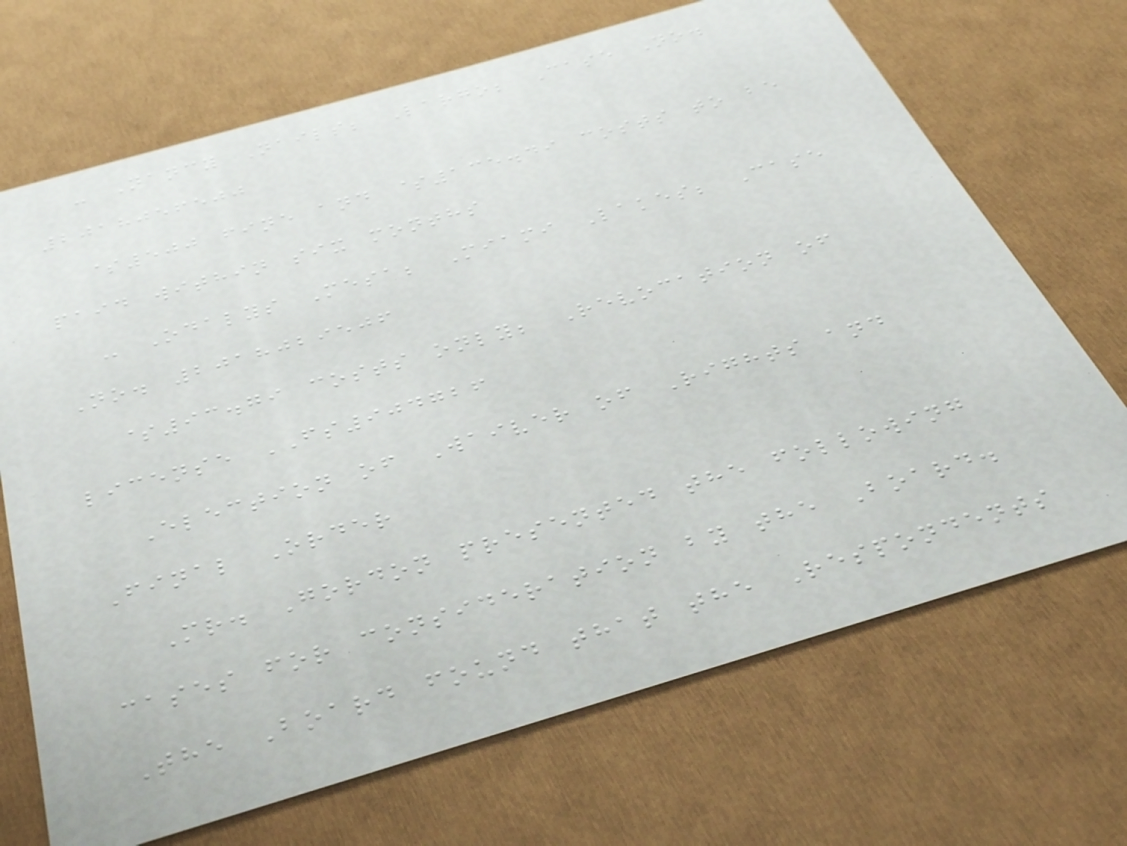- Nancy Nails; Largo; Case No.
2018056500
$500 fine and $135.49 costs to be
paid within six months
- Odalys Mesa; Miami Lakes; Case
No. 2018029506
$93.79 costs only; Revocation of
license FS904726
Election of Waiver of Rights and
Final Order
Mr. Gordon presented the following
cases for consideration by the Board.
The Board found that the Respondents
